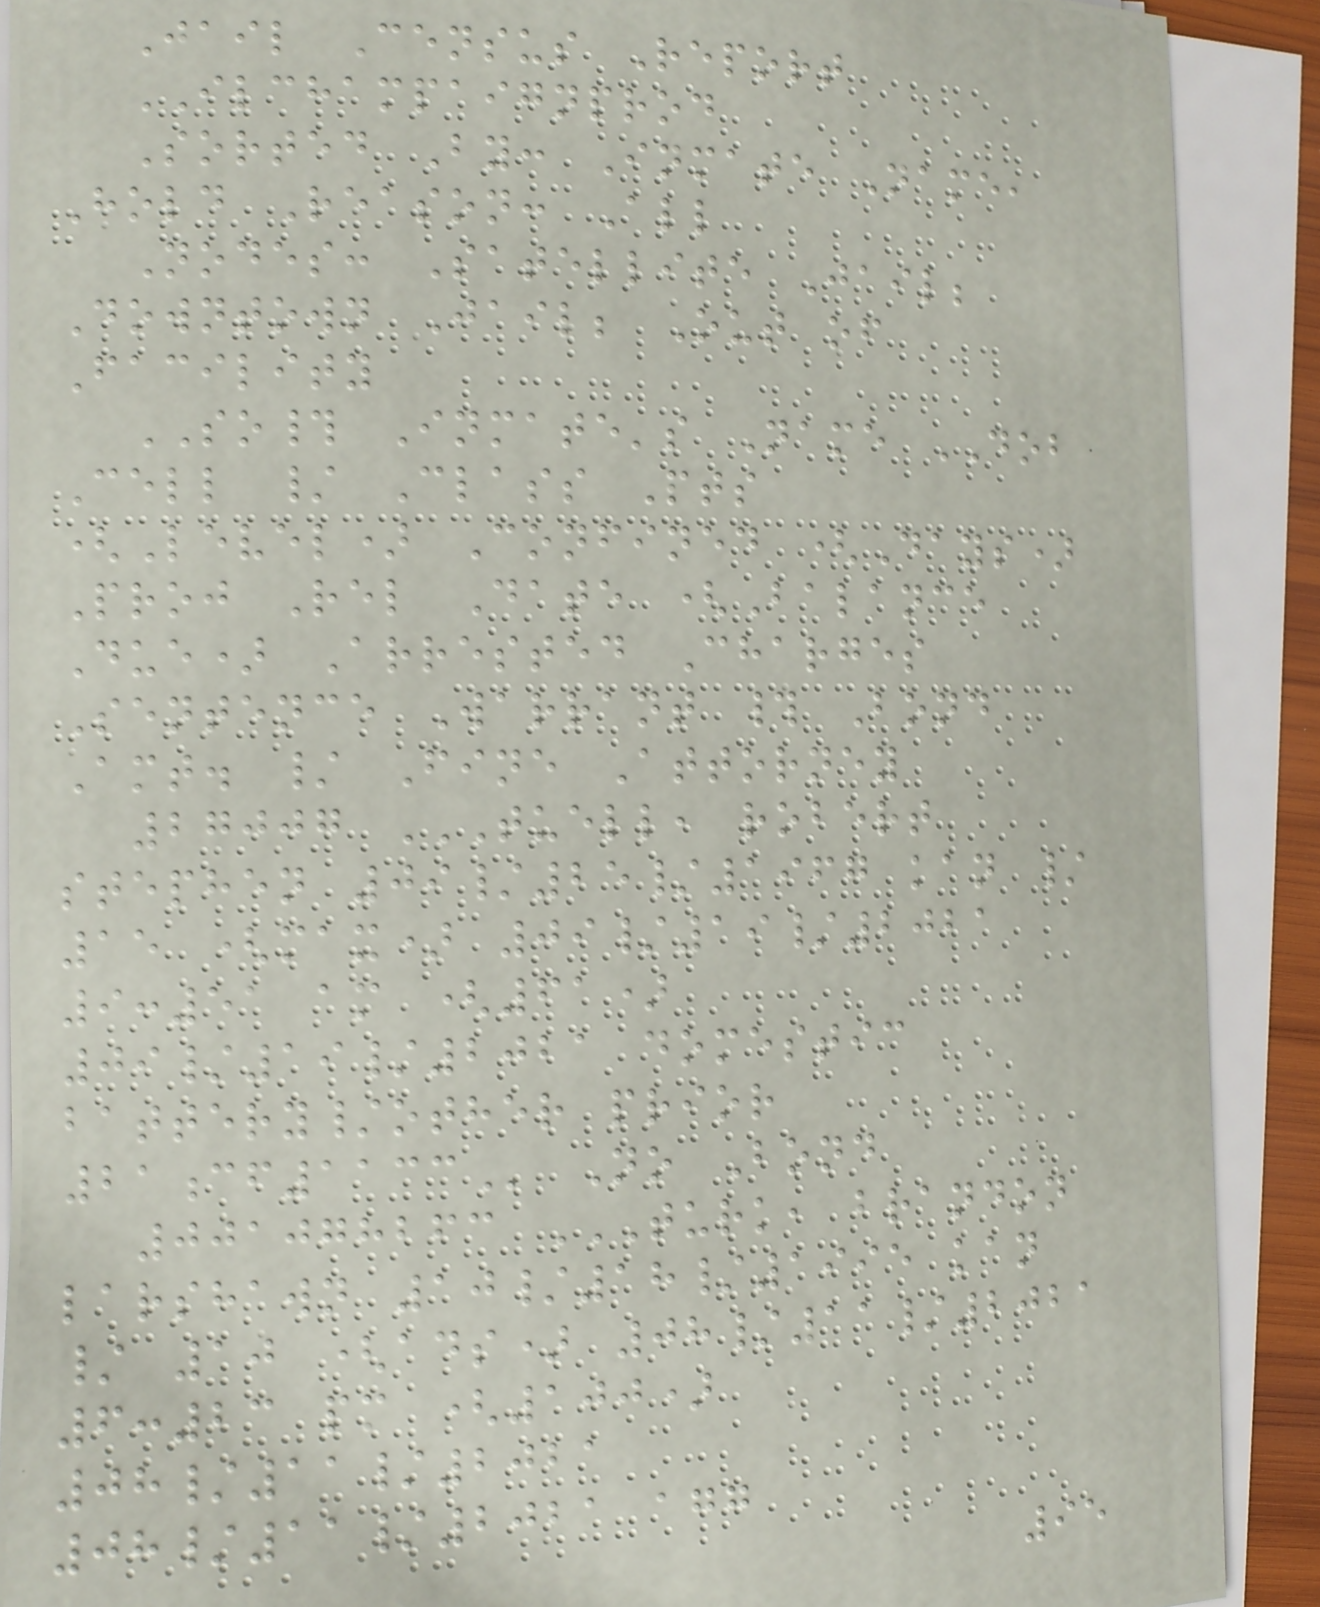Jail Census Report
ILCHAMPAIGNPROD
Sorted By: Inmate Name,
Hold Reason: All
Nodes: Satellite Jail;
Downtown Jail; Out of
Facility
SO# Inmate's Name DOB
Cell / Class Pts
(Level) Confined (Days)
Proj Rel Date (Balance
Due) Arrested Charges
Sentence Warrant # Bond
Amt. / Fine Attorney
27007 TUELL, ROBERT
STEPHEN 09/25/1967 KAN /
15 (MAX) 09/19/2021
9:51 AM (61)
09/19/2021 DOMESTIC
BATTERY/OTHER PRIOR
21CF1133 No Bond
001078263 TURK, BRANDON
LARSHAWN 10/18/1995 KAN
/ 10 (ADS) 08/11/2021
6:23 PM (100)
08/11/2021
08/11/2021 AGG
95
